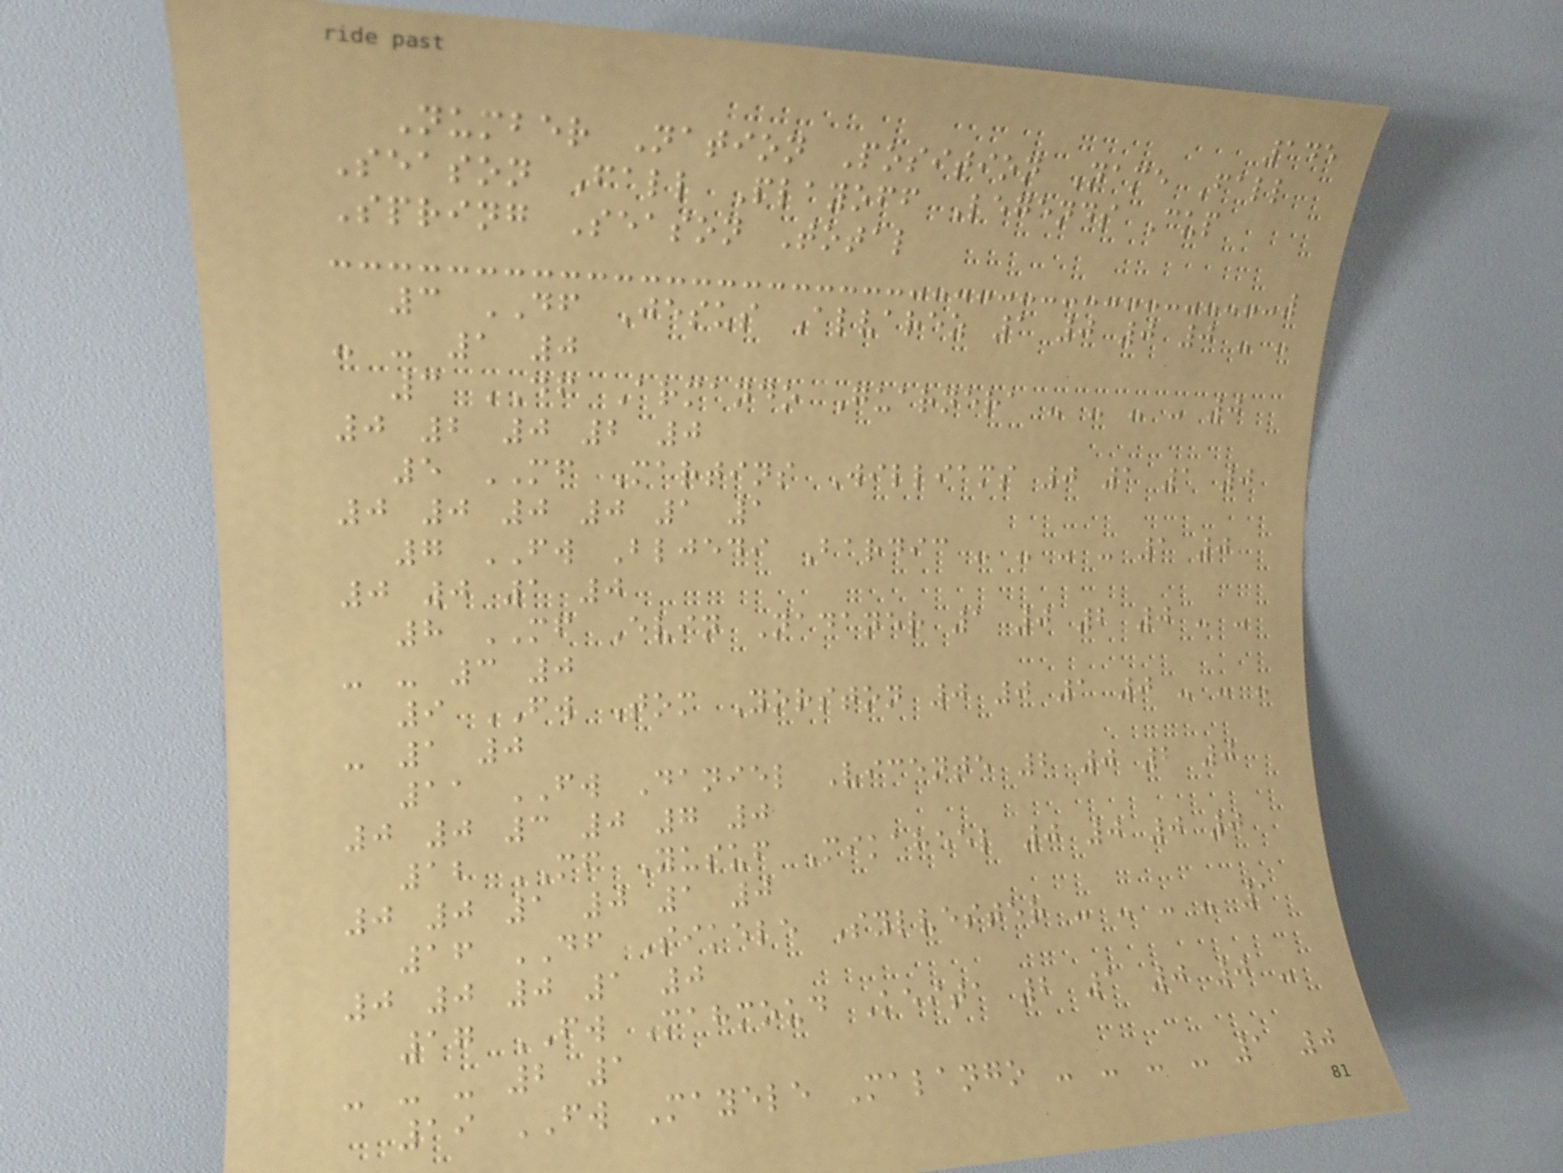145
Number Nation Position Name Fall
Season Fall Playoff Legends Cup
Spring Season Total
3 DF Jesus Alvarez 1 0 0 0 - -
- - 1 0
3 DF Armando Guarnera - - - - 0
0 2 0 2 0
5 MF Martins Williams 0 1 1 0
0 0 0 0 1 1
7 FW Bljedi Bardic - - - - 1 0
0 0 1 0
8 MF Evin Nadaner 1 0 2 0 - -
- - 3 0
9 FW Tom Yorston 0 0 1 0 - - -
- 1 0
11 FW Daniel Vicente 2 0 2 0
0 0 3 0 7 0
12 MF Yusuf Mikaheel 0 0 0 0
0 0 1 0 1 0
16 DF Sikele Sylvester - - - - 1
0 0 0 1 0
17 FW Mahmoud Keita 2 1 0 0 -
- - - 2 1
19 FW Mayele Malango - - - - 1 0
